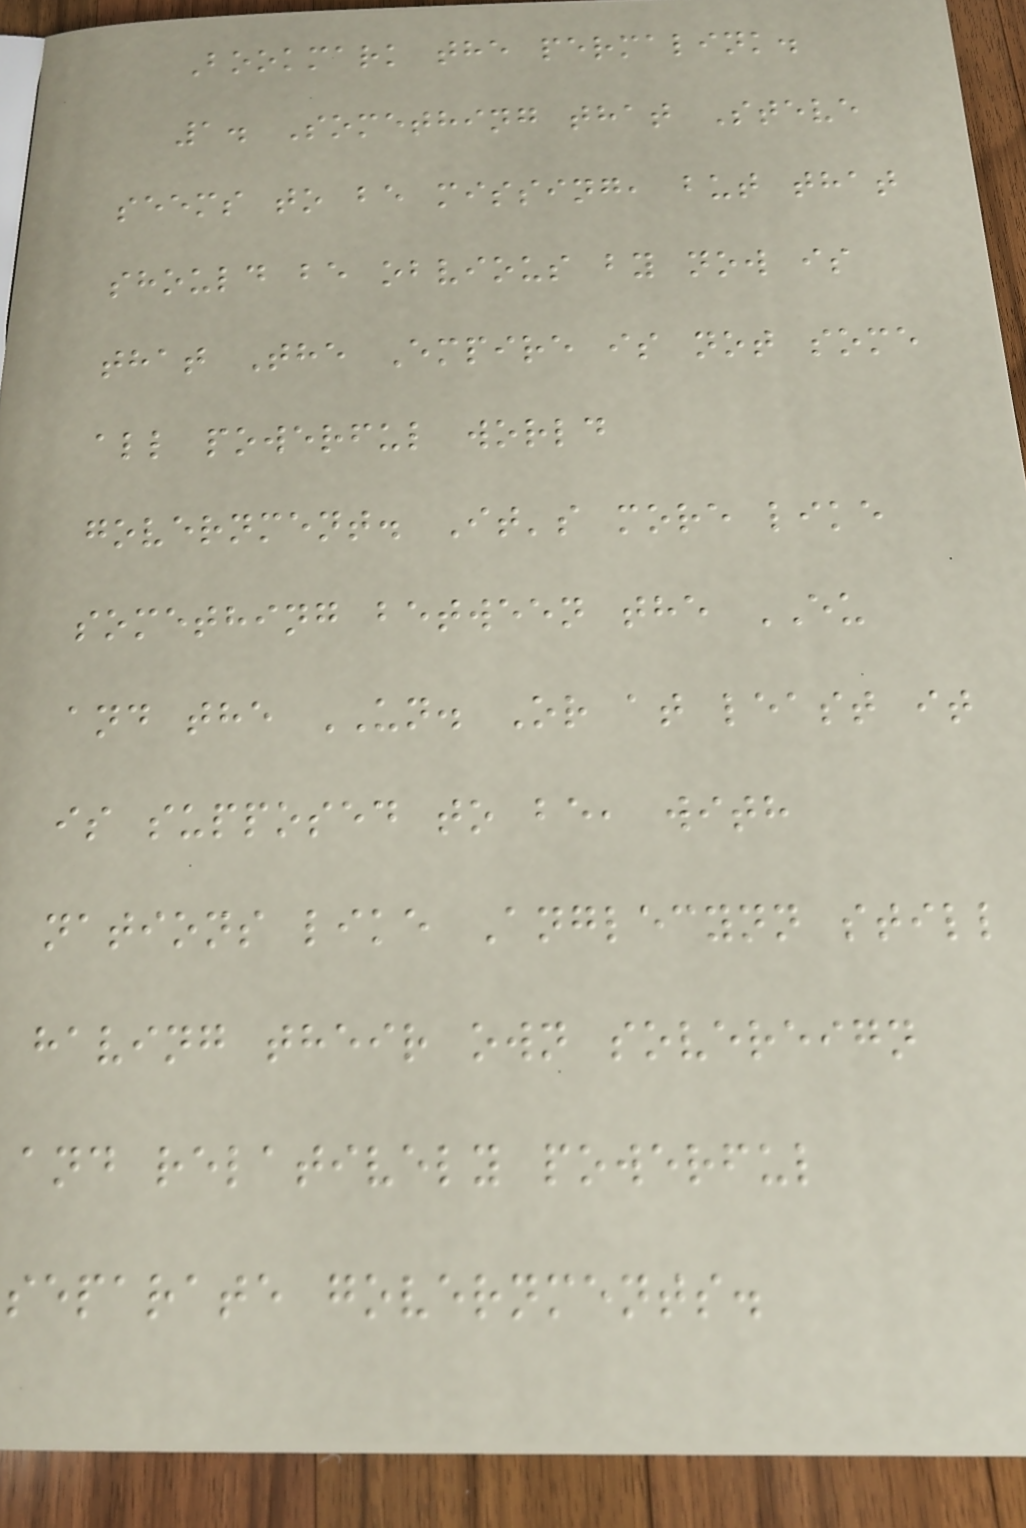Bookmark the permalink.
1. Something that Steve
seems to be missing, but that
should be obvious by now is
that The Empire is not some
all powerful world
government. It's more like
something between the EU
and the UN. Or at least it
is supposed to be, with
nations like Anglecynn still
having their own sovereign
and relatively powerful
separate governments.
